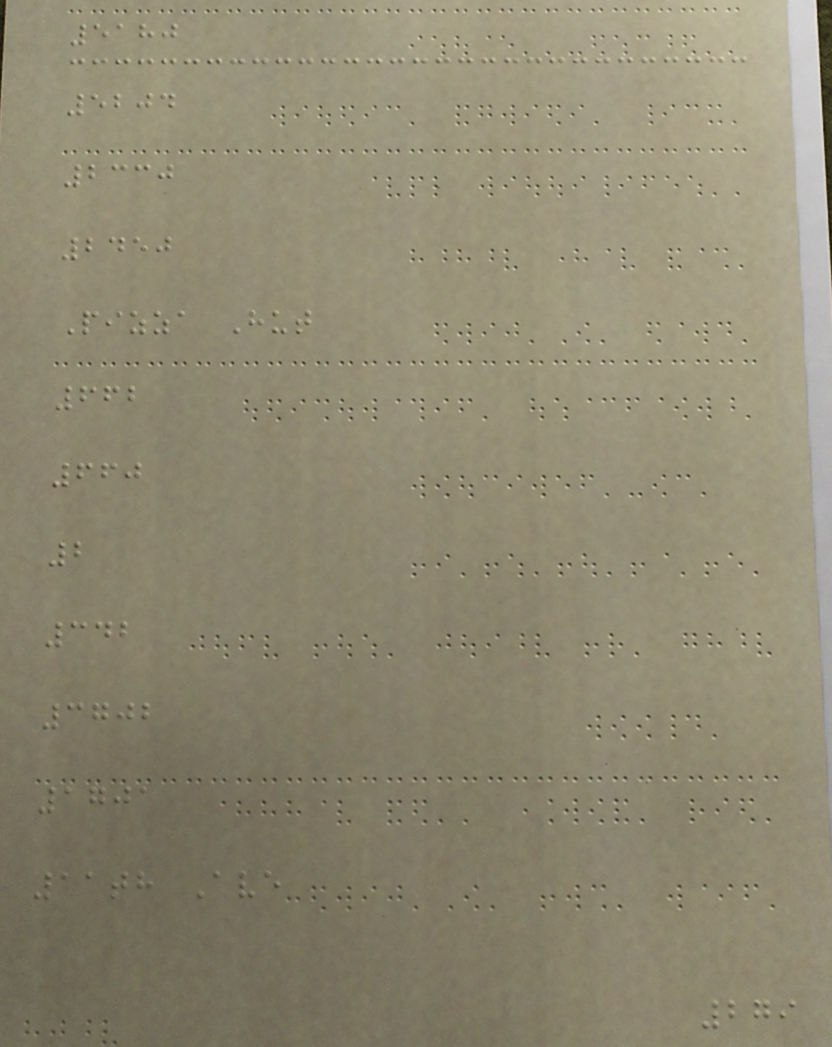5180
5204
2330
2450
Pizza Hut
662
660
2
342
3702
1701
11th Ave
279
